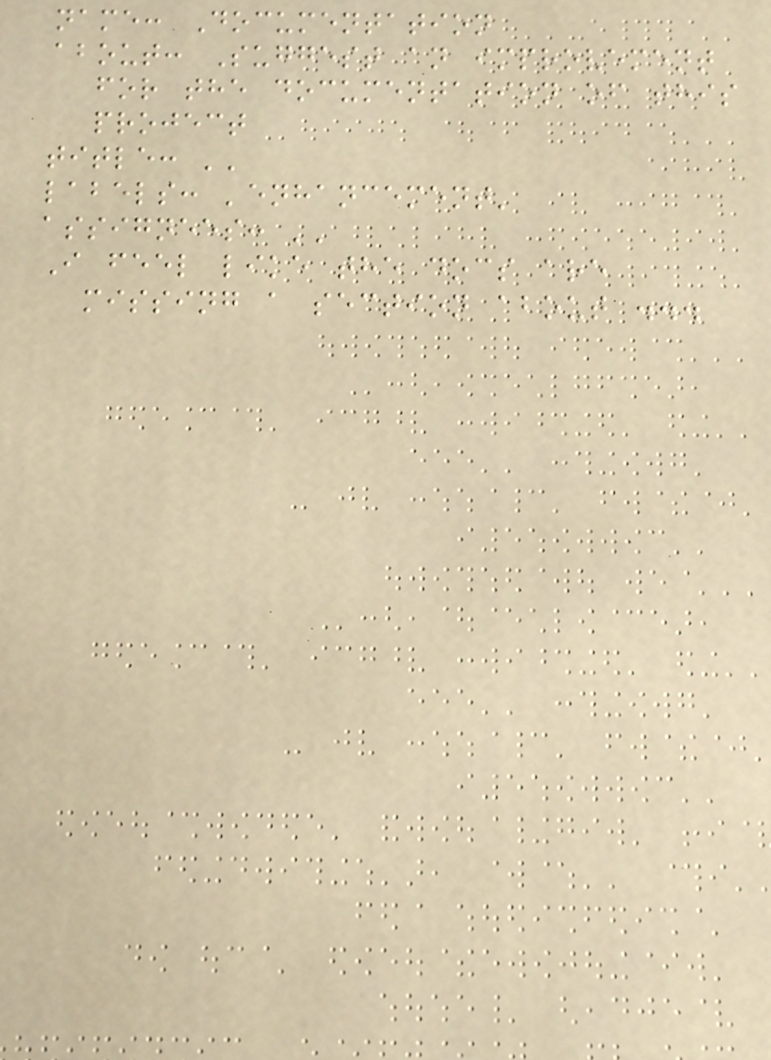name: Documentation
about: Suggest an improvement
for the documentation of this
project
title: ''
labels: 'enhancement'
assignees: ''
I feel like the docs are
missing a section about ...
